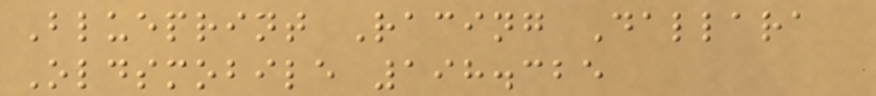Blueprint Racing Dallara
Oldsmobile 198.325
